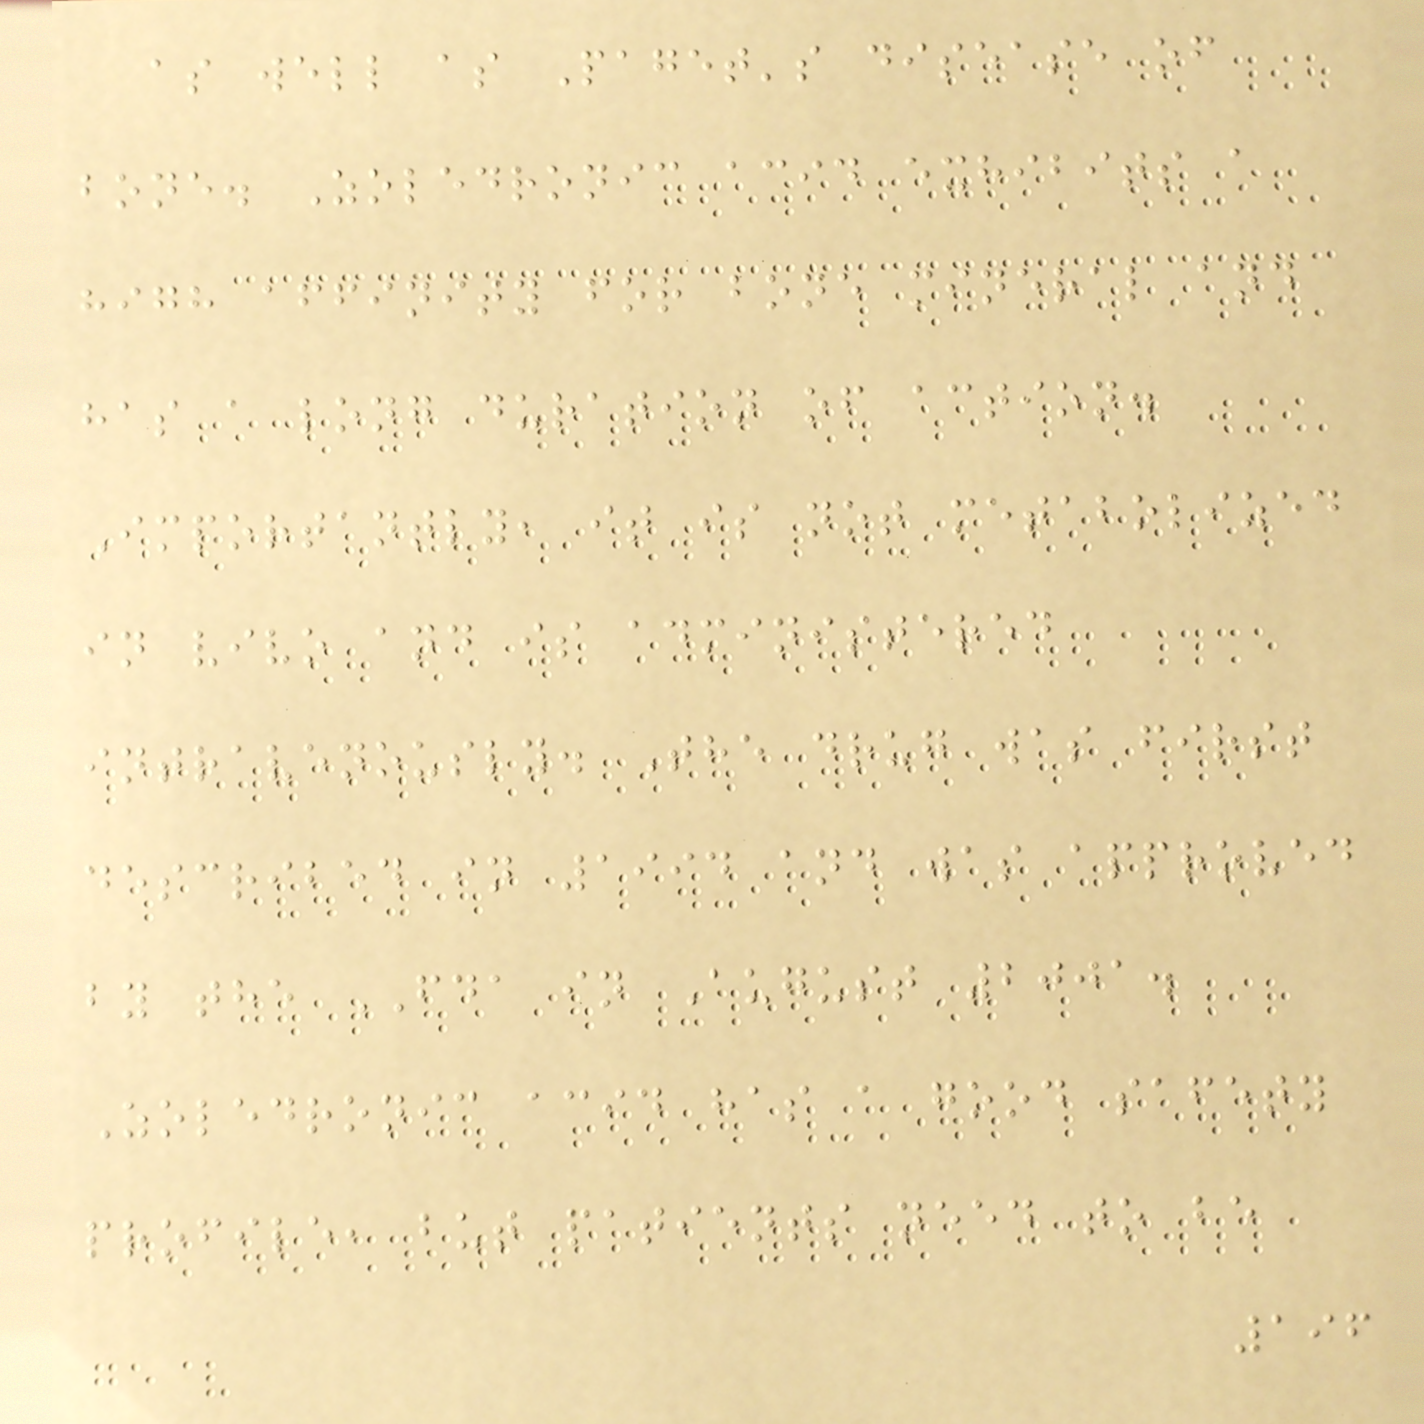as well as Paget's disease of
bone. Zoledronic acid exhibits a
high affinity for bone mineral and
has a long duration of action.
Importantly, it is not metabolized
in vivo and is administered
intravenously. The drug was first
described in 1994 and was approved
by the FDA in August 2001.
Zoledronic acid has a good safety
profile, but patients need to be
196
